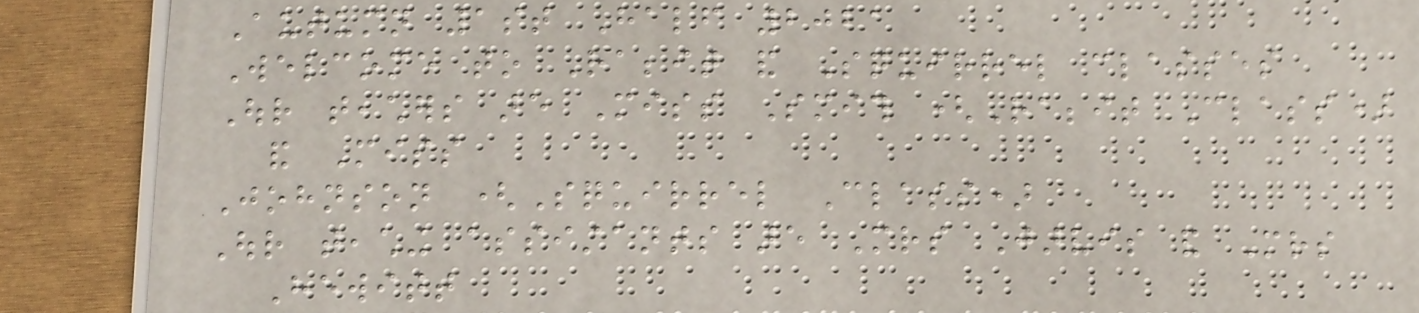Autumn 1st Half 2021
Welcome to Rabbit and Squirrel classes
Our teachers are Miss Smith (Rabbit Class)
and Miss
Johnson (Squirrel Class)
Our teaching assistants are Mrs Jarvis and Mrs
Hewitt
